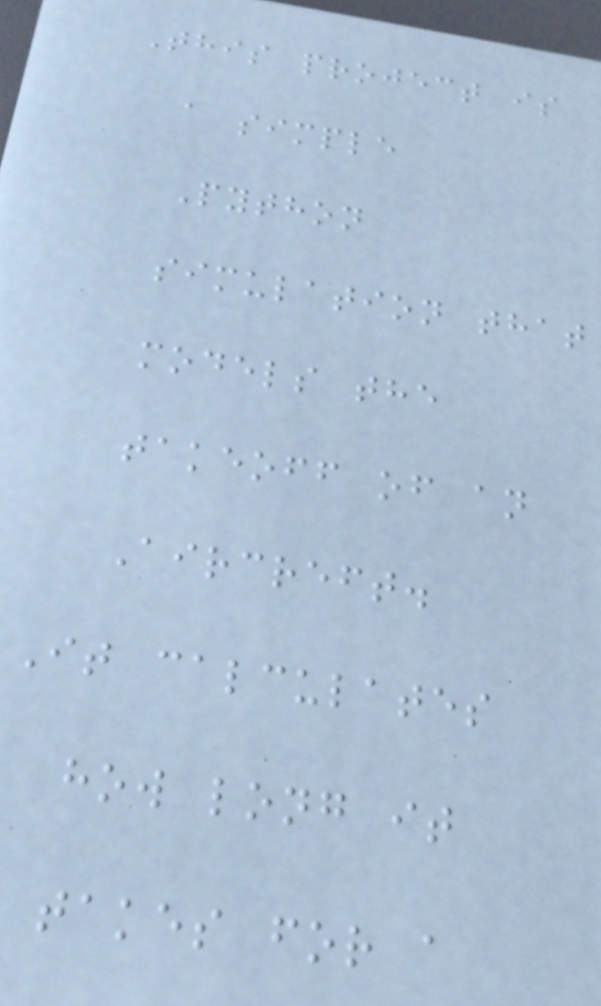This project is
a simple
Python
simulation that
models the
takeoff of an
Aircreft.
It calculates
how long it
takes for a
